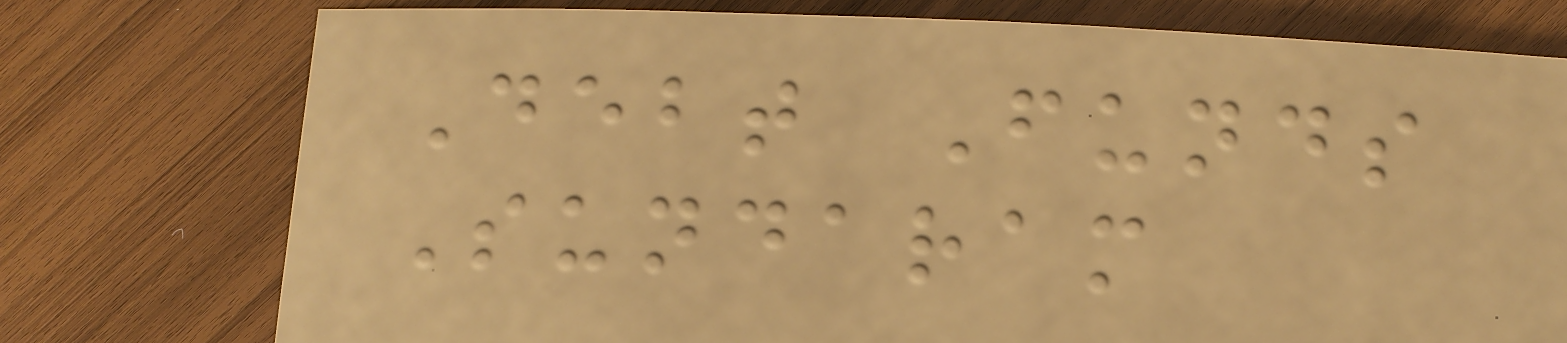Debt Funds
Sundaram
